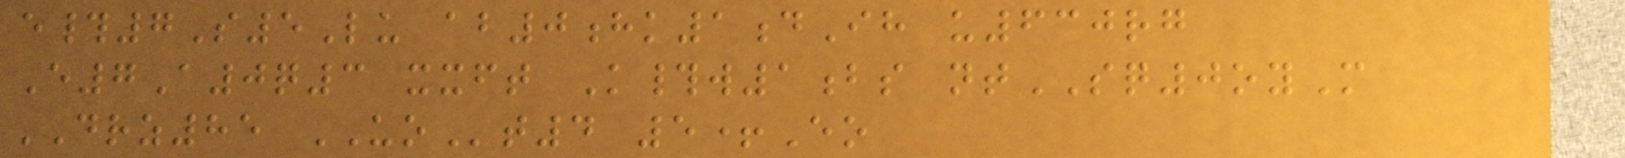e#7S5Lu ab0hk1dIh u630rg
E7A0q3 xxft K#w1bs ntSQ0oyM
DRZ85 UOt4 5+Eo
